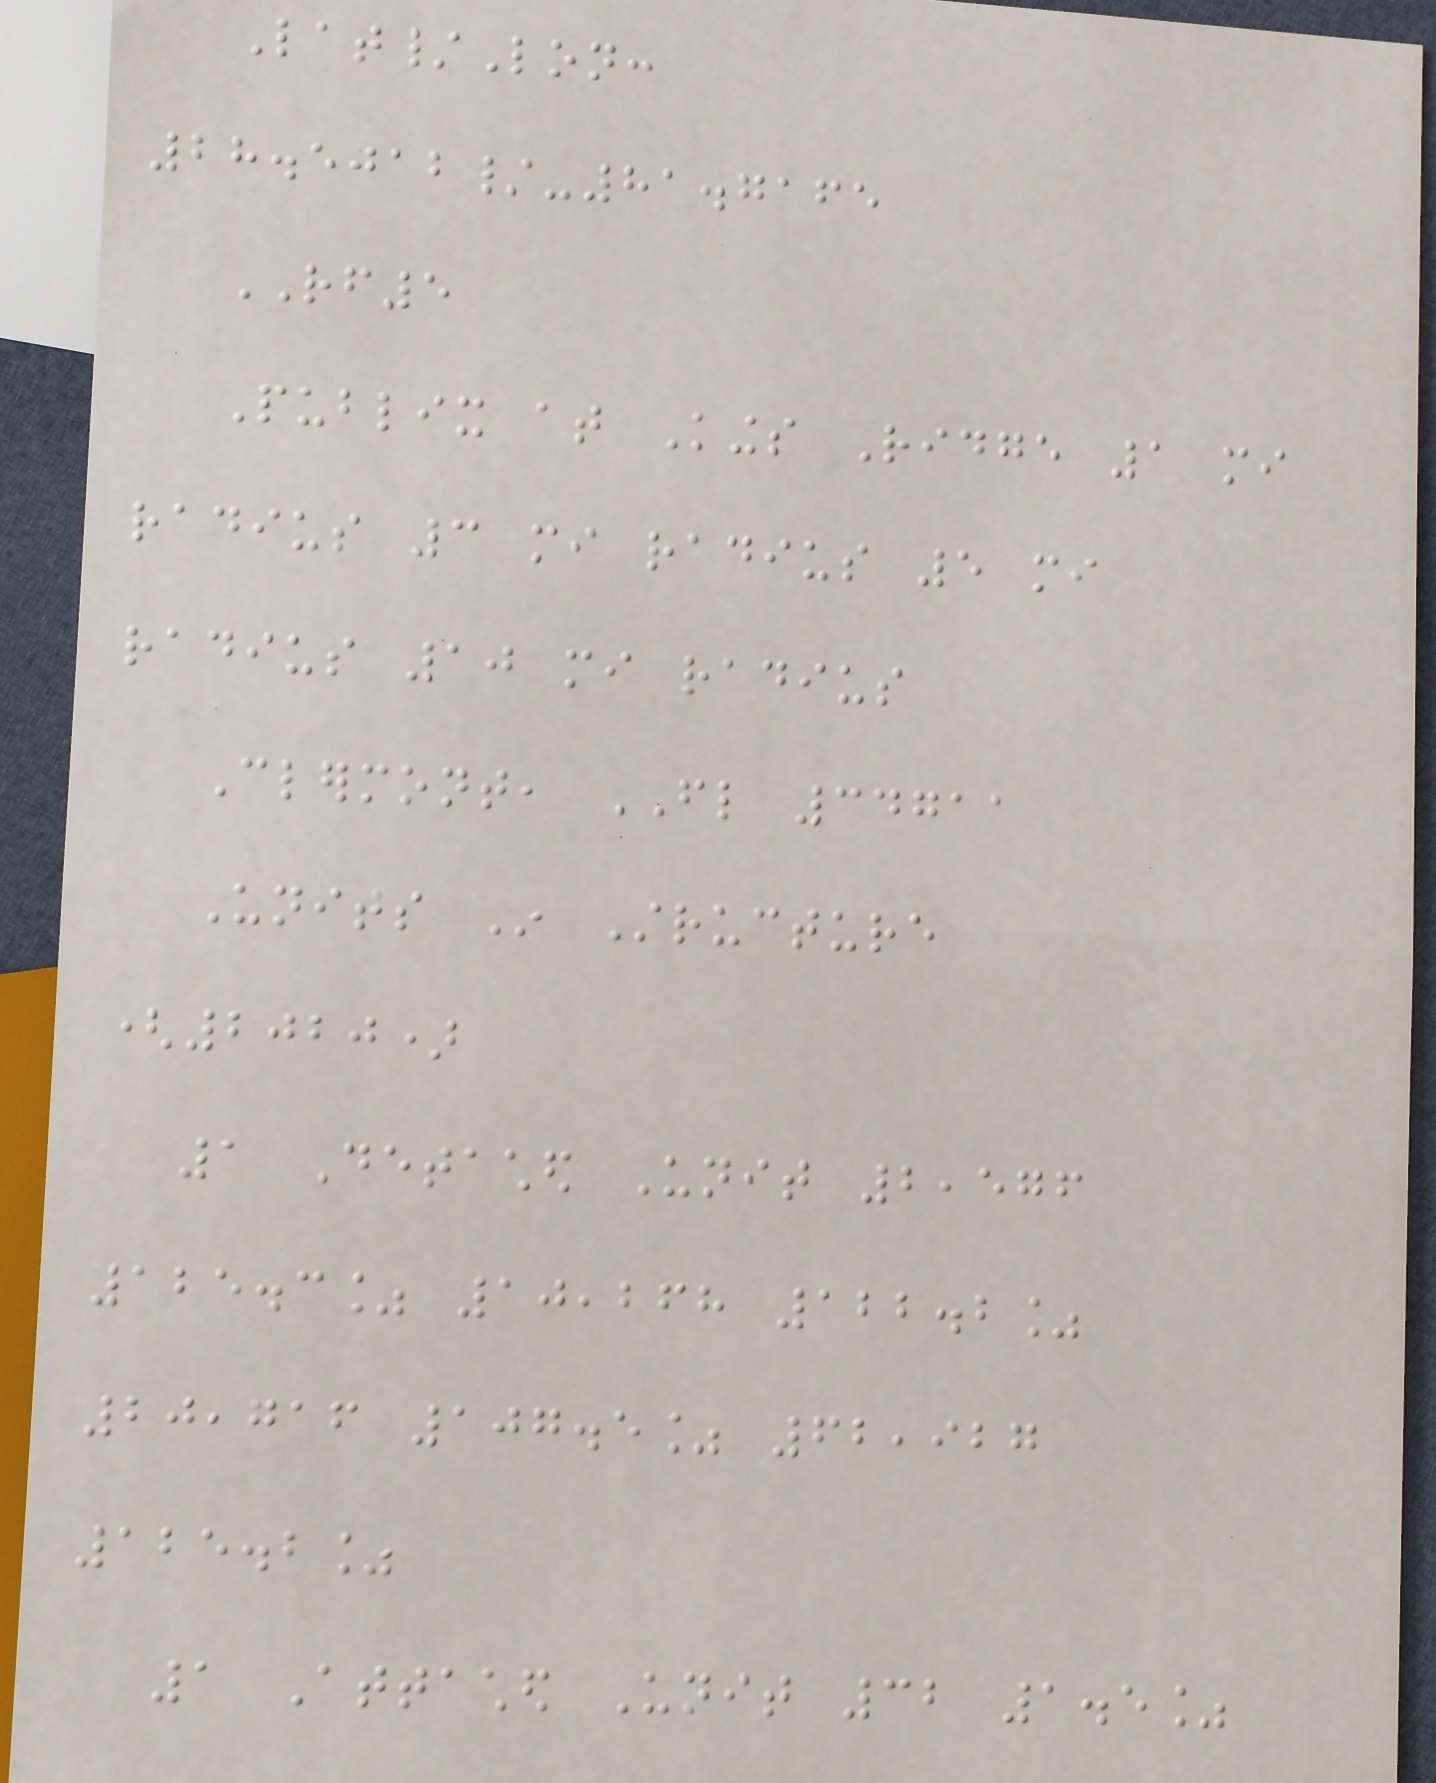Lat/Lon:
28.5012/-81.7165
RF5
Publix at Kings Ridge 1 mi
radius 3 mi radius 5 mi
radius 10 mi radius
Clermont, FL 34711
Units In Structure
(2020)
1 Detached Unit 2,576
125.3% 10,268 122.2%
20,716 107.5% 62,927
125.2%
1 Attached Unit 32 1.5%
